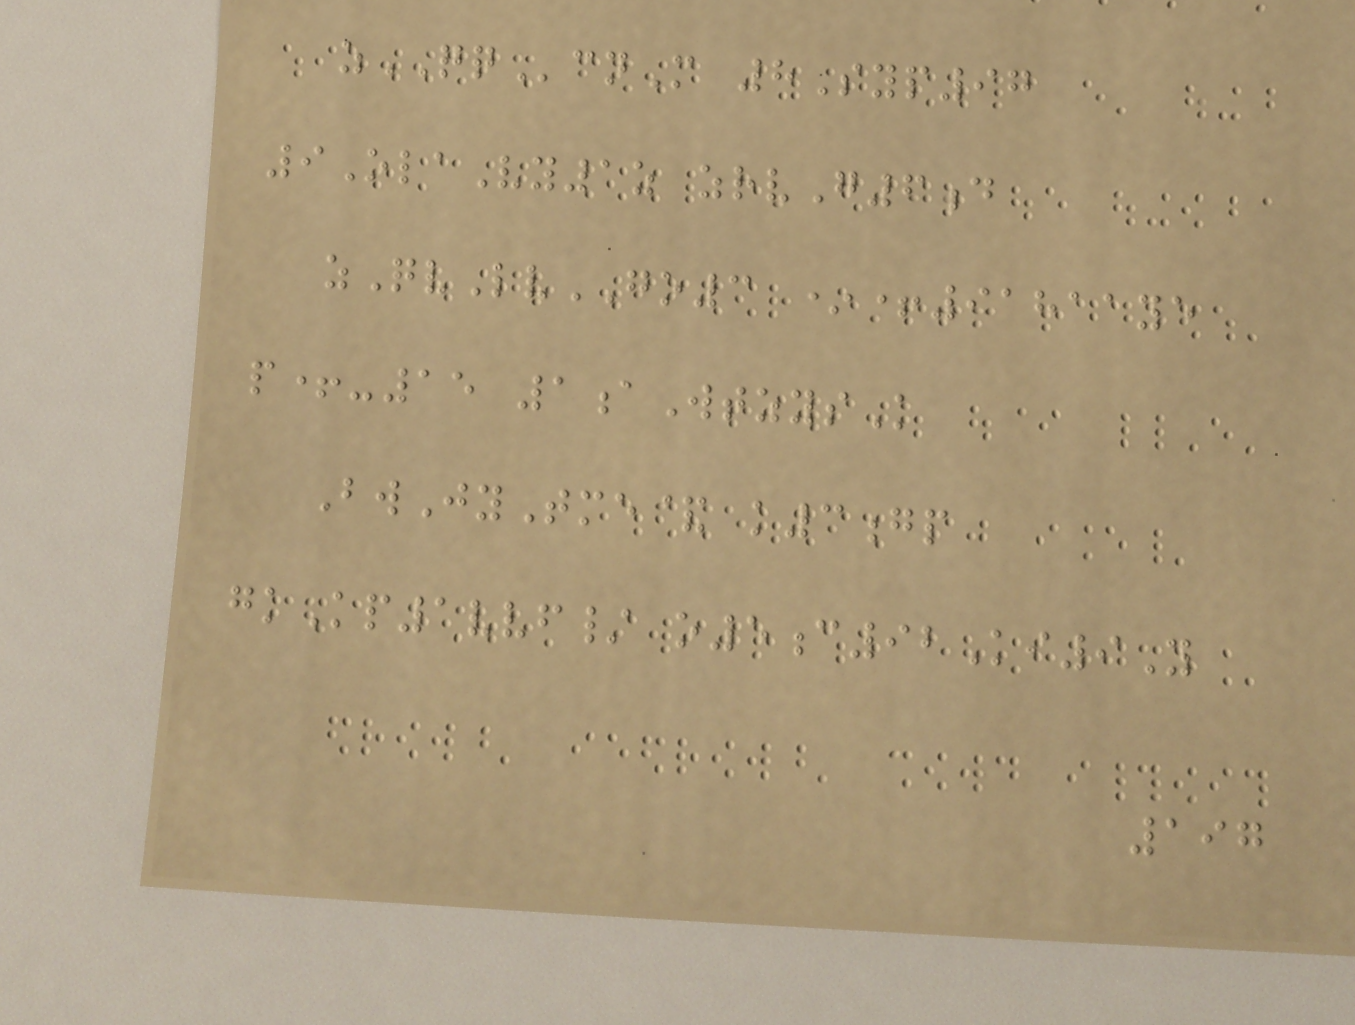zQQcnM 8Syp97
9OlaVy1z zrvG6d
zQvLvGO3 *+91811ye
p+-15 1aWtzysK
BwJyTme& k3gp
gkKp1vvf/ o5c92Ki9Y
197
